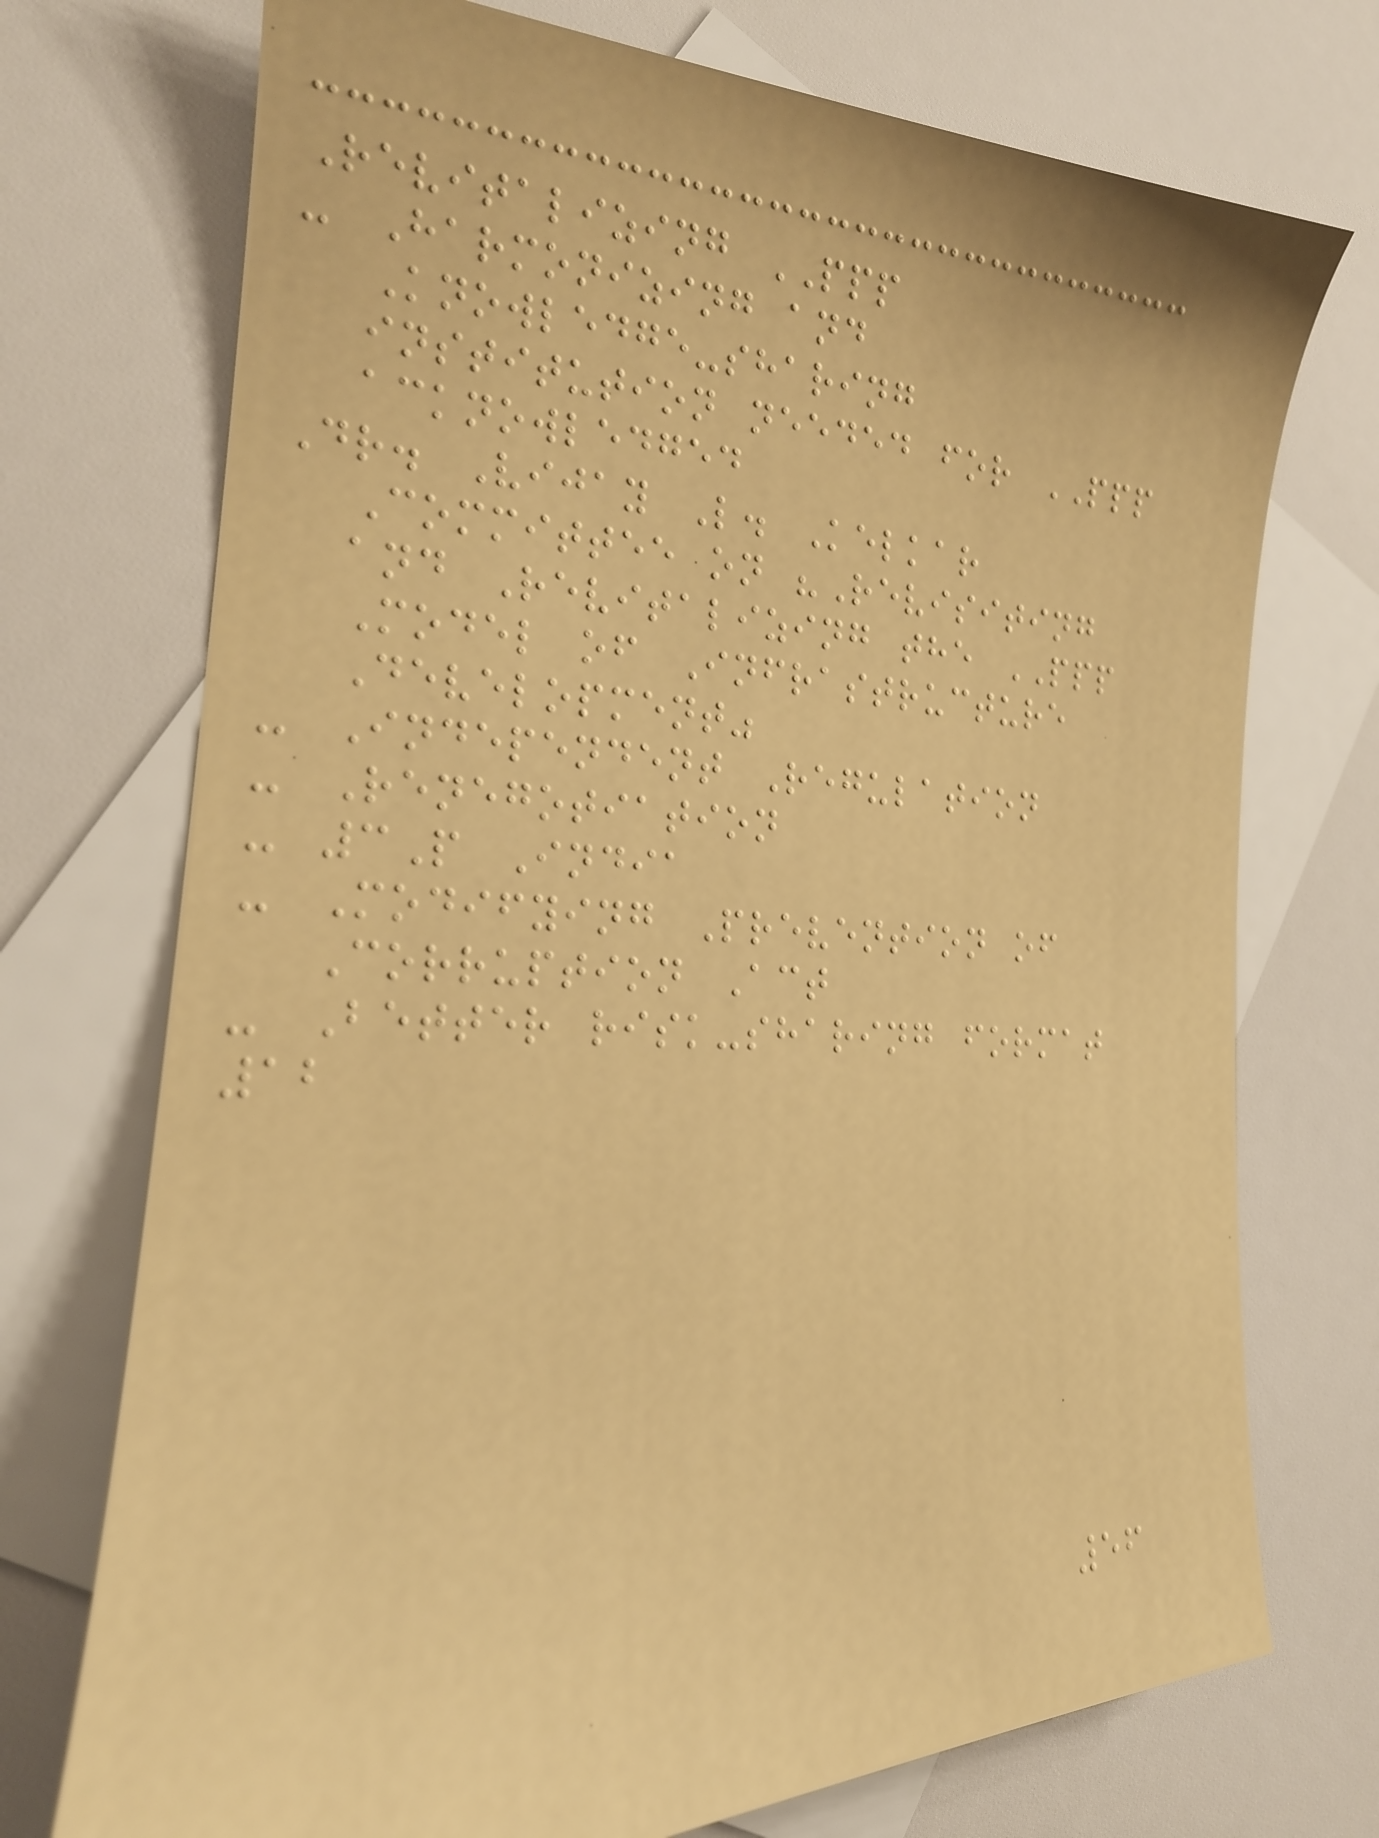Revitalizing PPP
- Harmonizing and
Knowledge-sharing
institution needed for PPP
acknowledged
Dr. Vijay L. Kelkar
Committee on "Revisiting
and Revitalizing the PPP
Model of Infrastructure
Development"
- Independent Regulation
- Renegotiation
- 3P India
- Modifying Prevention of
Corruption Act
- Better risk-sharing format
12
56
